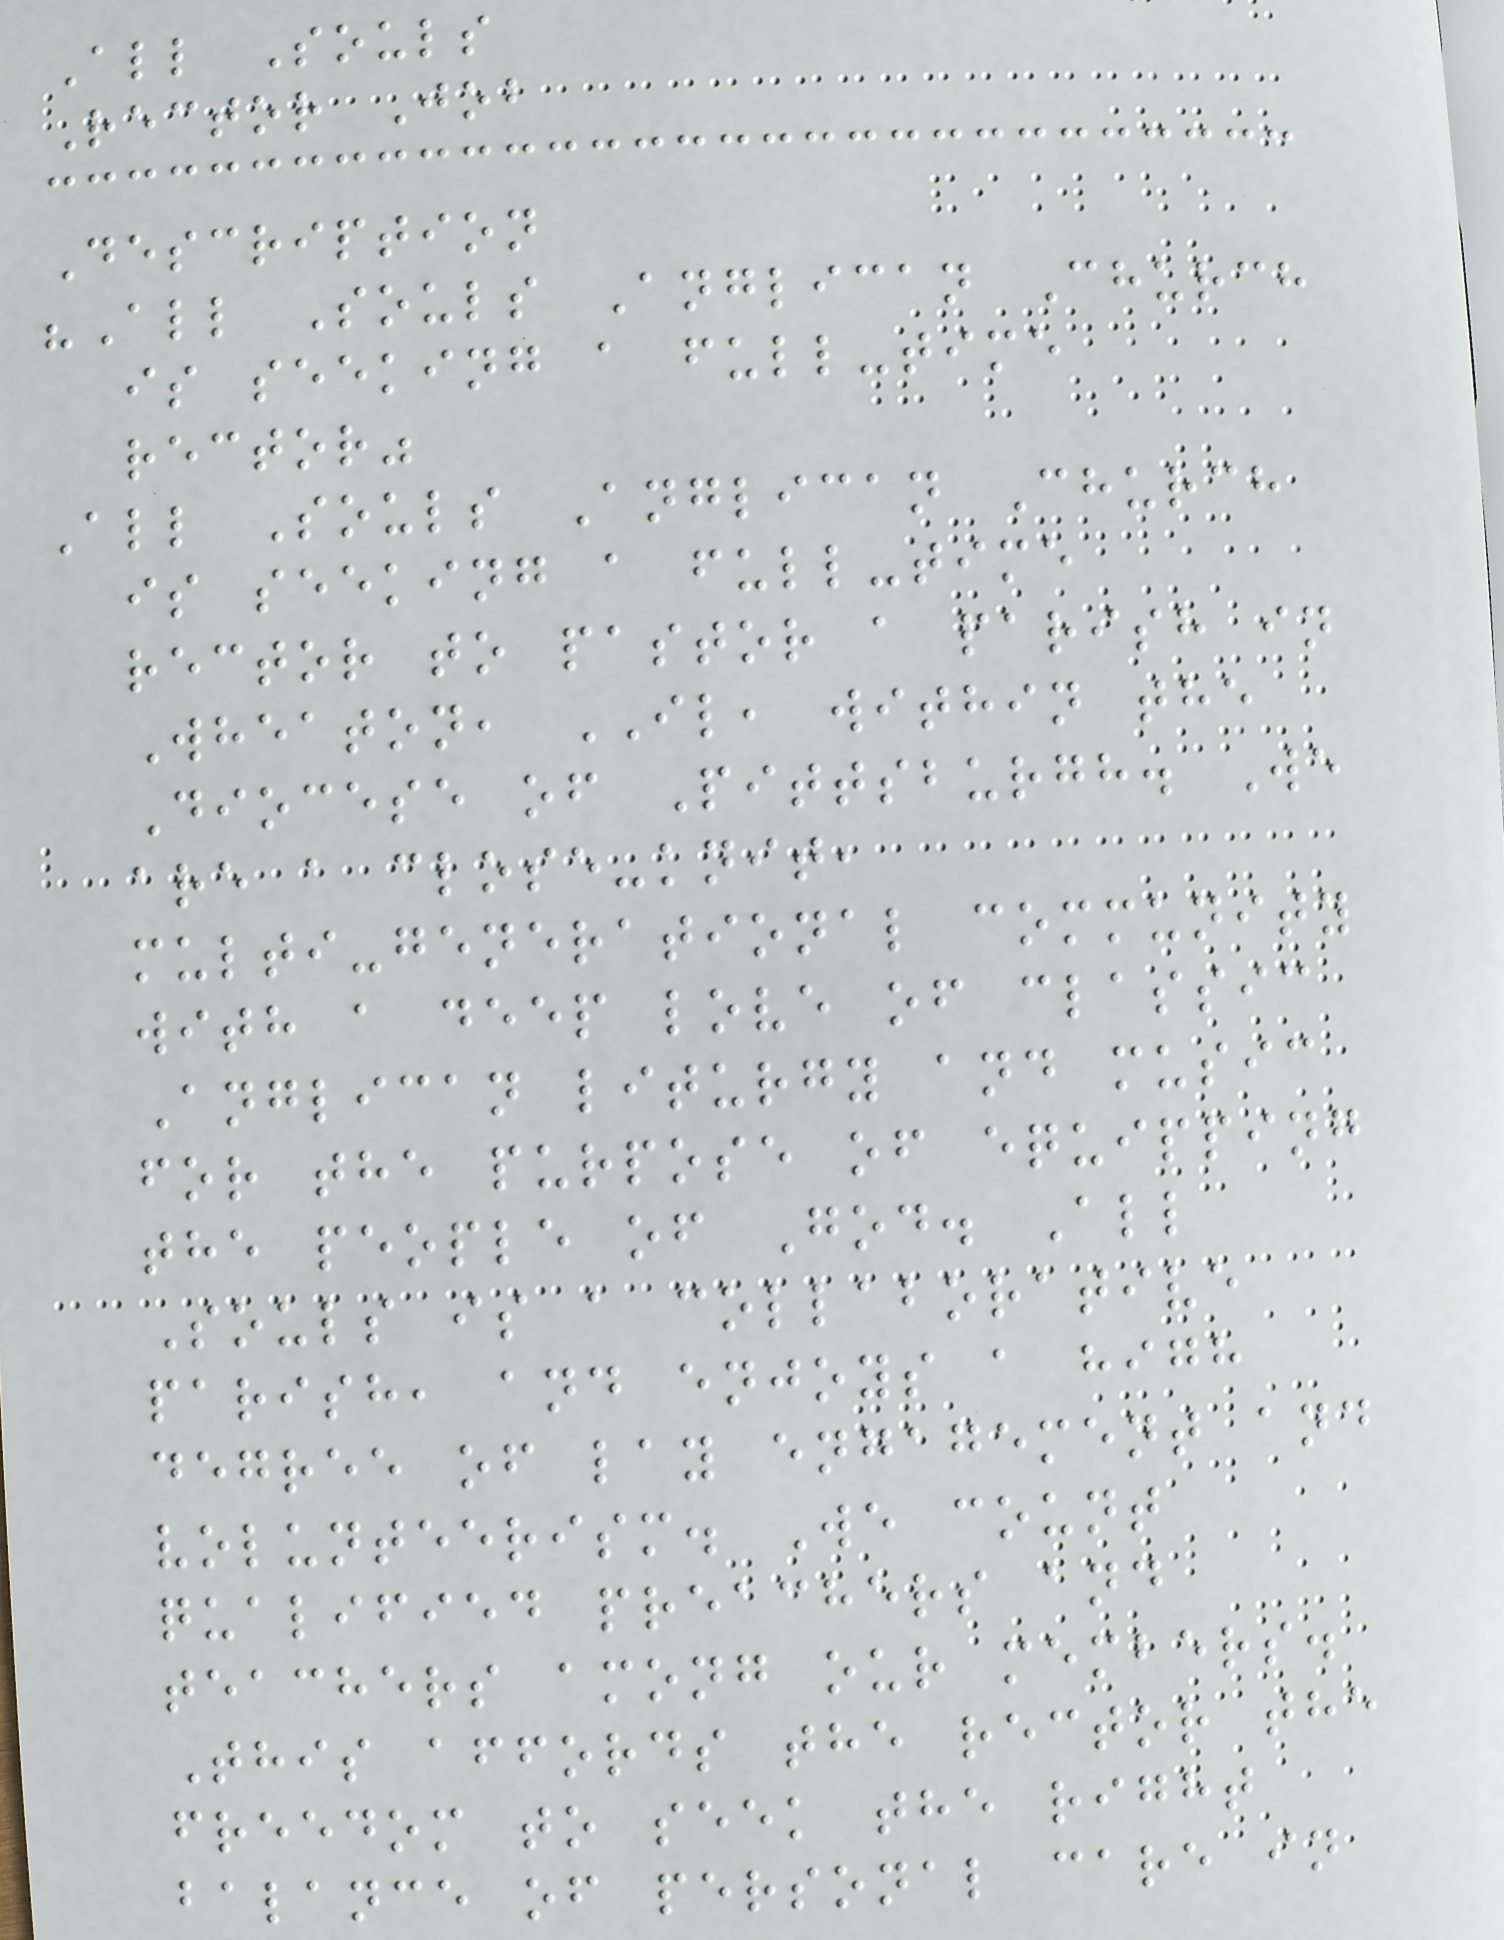All Souls
Rector Job
Description
"All Souls Anglican Church
is seeking a full-time
rector"
All Souls Anglican Church
is seeking a full-time
rector to pastor a parish in
Wheaton, IL, within the
Diocese of Pittsburgh. We
are a close-knit,
multi-generational community
with a deep love of classic
Anglican liturgy and music
for the purpose of equipping
the people of God. All
Souls is a collaborative
parish, and enjoys a high
degree of lay engagement and
volunteerism. We count
qualified preachers and
teachers among our members.
This affords the rector the
freedom to seek the right
balance of personal care in
